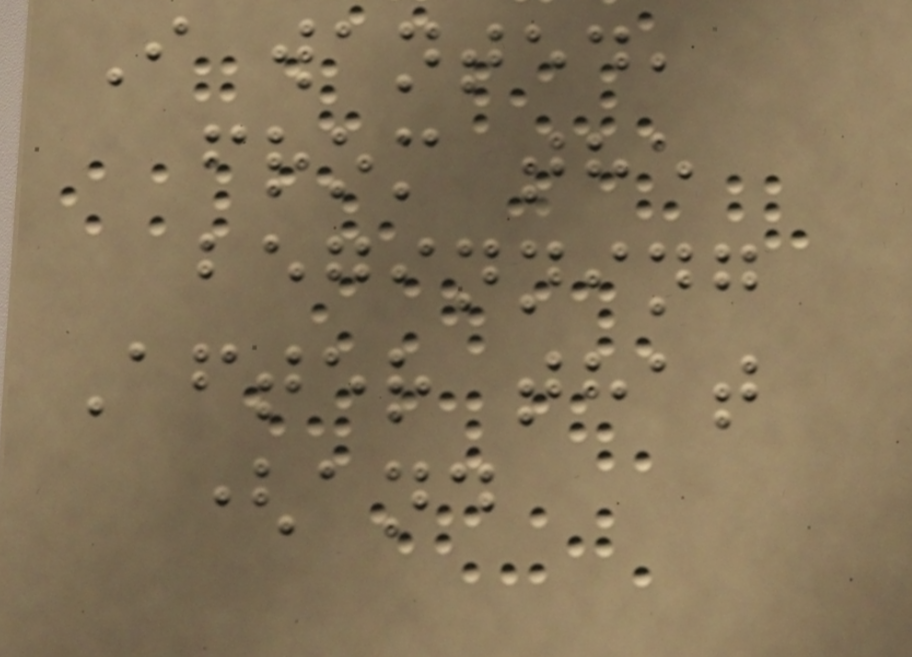I wanted,
from the
beginning
After that
(and
